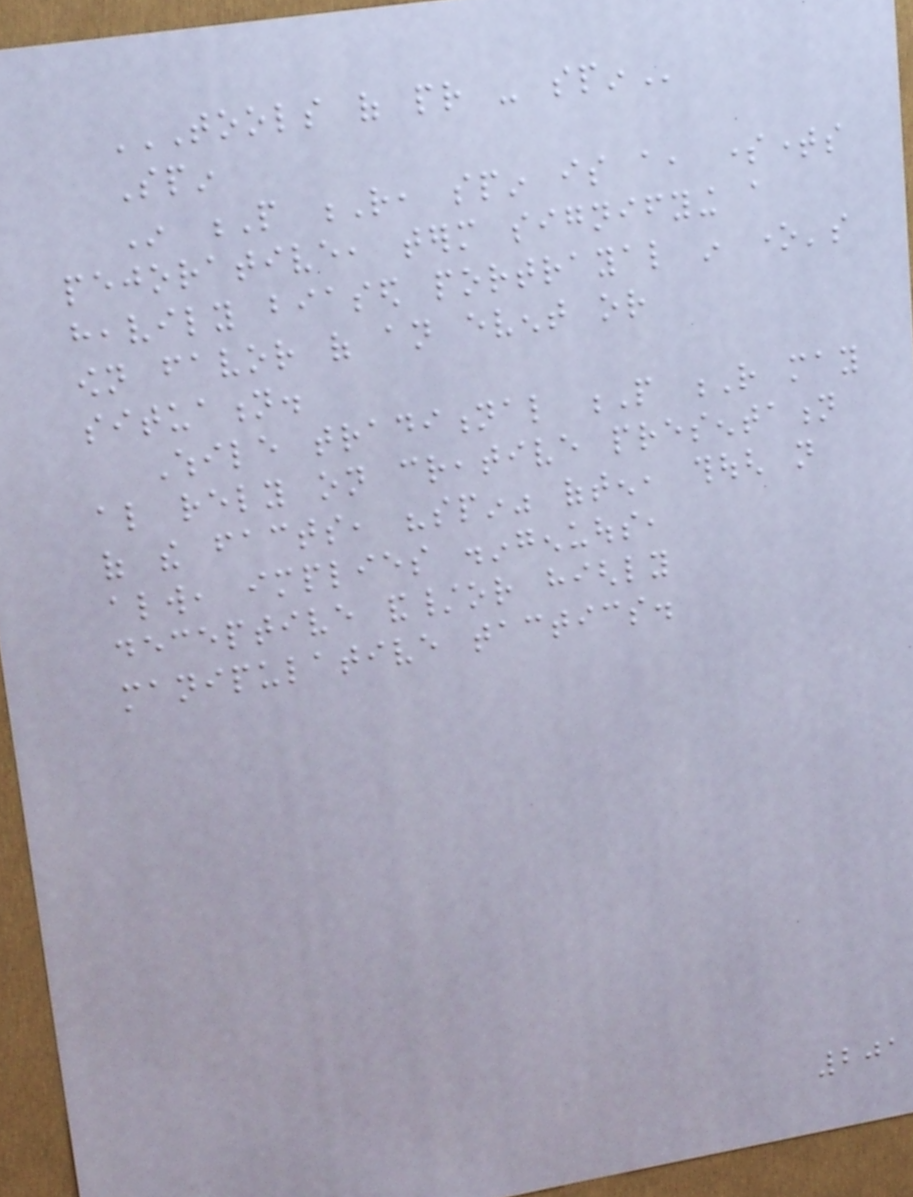TOOLS OF PR - SPIN
Spin
In P R, spin is a, sometimes
pejorative, term signifying a
heavily biased portrayal in one's
own favor of an event or
situation.
While traditional P R may
also rely on creative presentation
of the facts, "spin" often, though not
always, implies disingenuous,
deceptive and/or highly
manipulative tactics.
201
